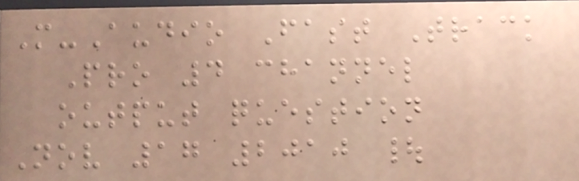M-Audio Fast Track
Pro 4 channel
output question
Nov 17 2010 |
